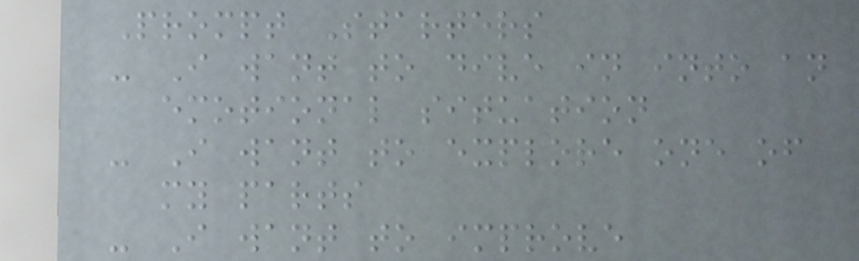Prompt Starters
- I want to dive in into an
emotional situation
- I want to explore one of
my parts
- I want to improve
